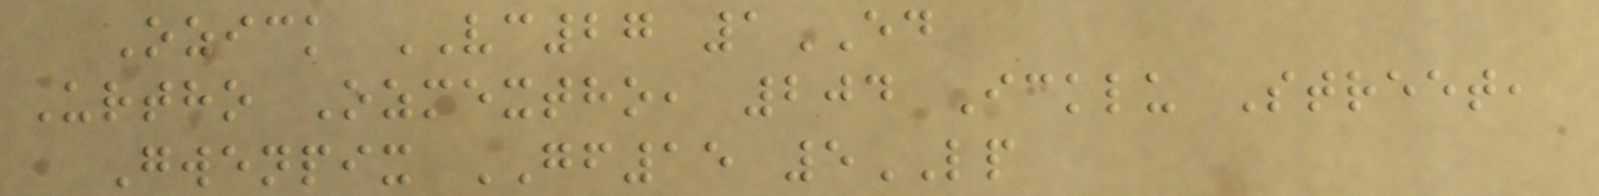Ozick VC27 1ED
Urtho Ozmextho, 204 Icklu Street,
Gwenpix GF15 5LP
